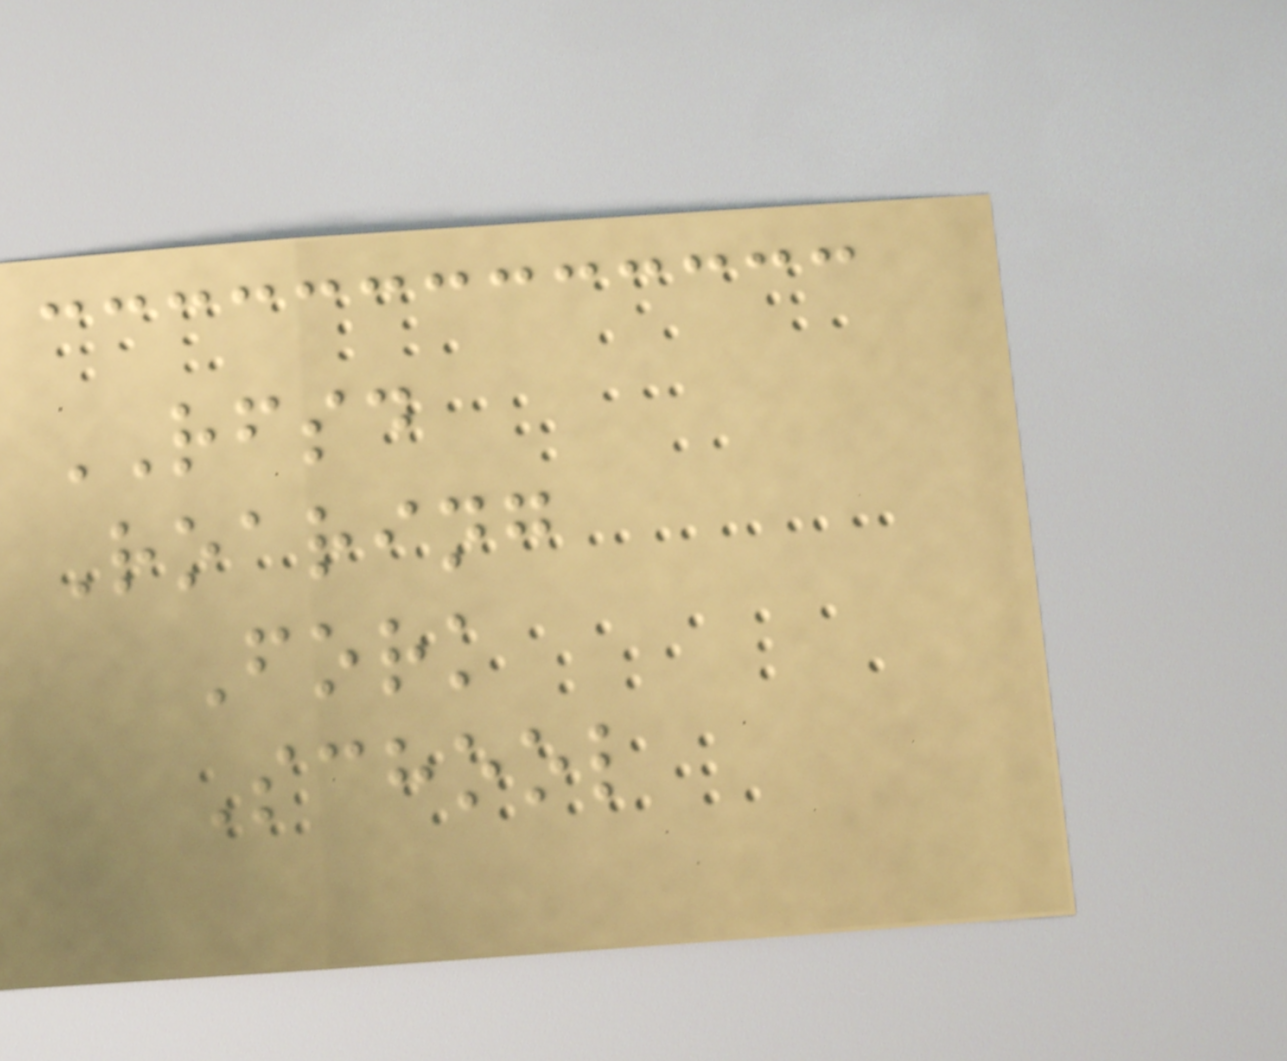RFSD
Roaring
Fork
School
